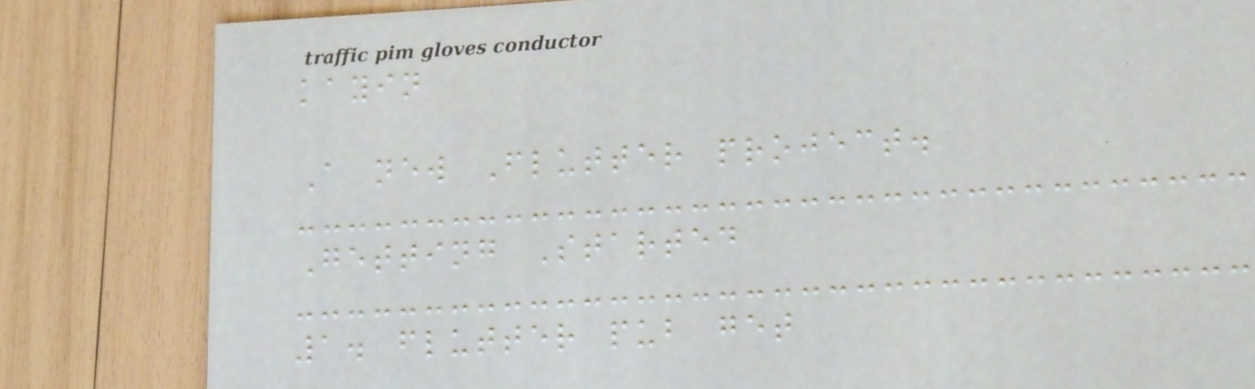kayin
A new Flutter project.
Getting Started
1. flutter pub get
